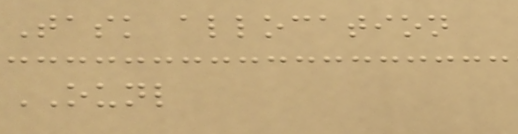Task allocation
OUNL
